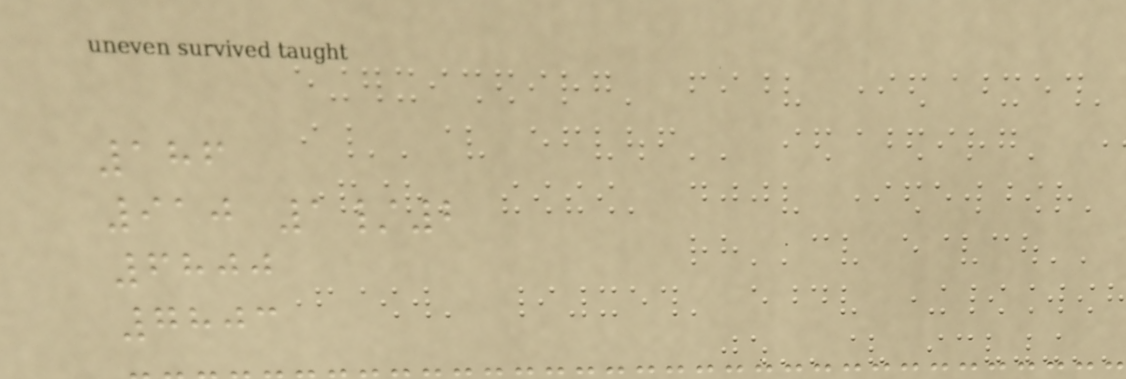186
910 1/2
6800
7803
